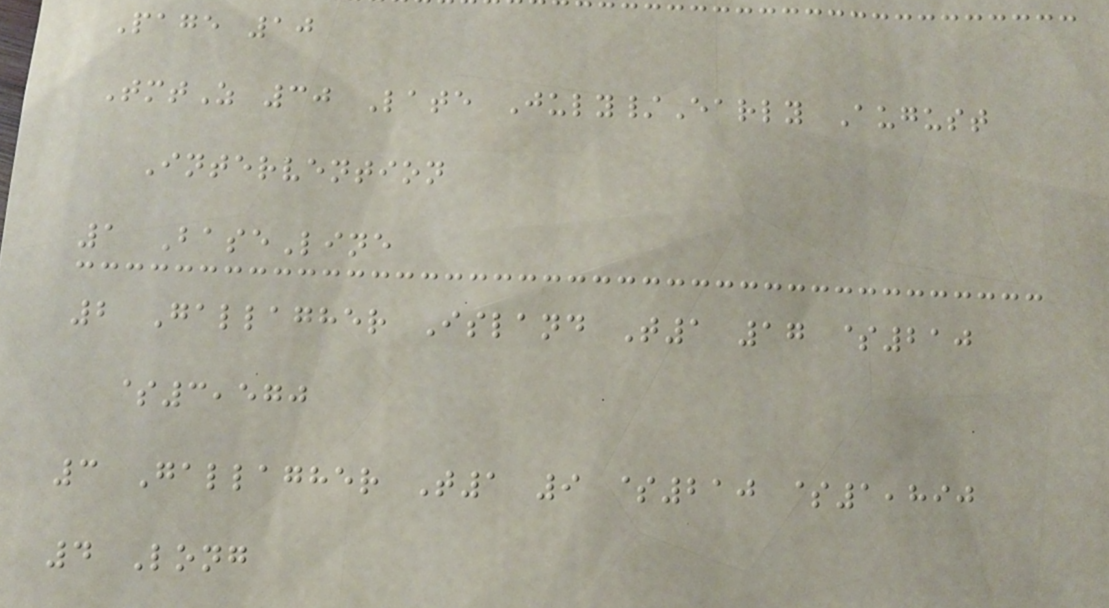Page 10
TmtZ 30 Late July/Early August
Intervention
1 BaseLine
2 Gallagher Island T1 17 $210
$3,570
3 Gallagher T1 9 $210 $1,890
4 Long
